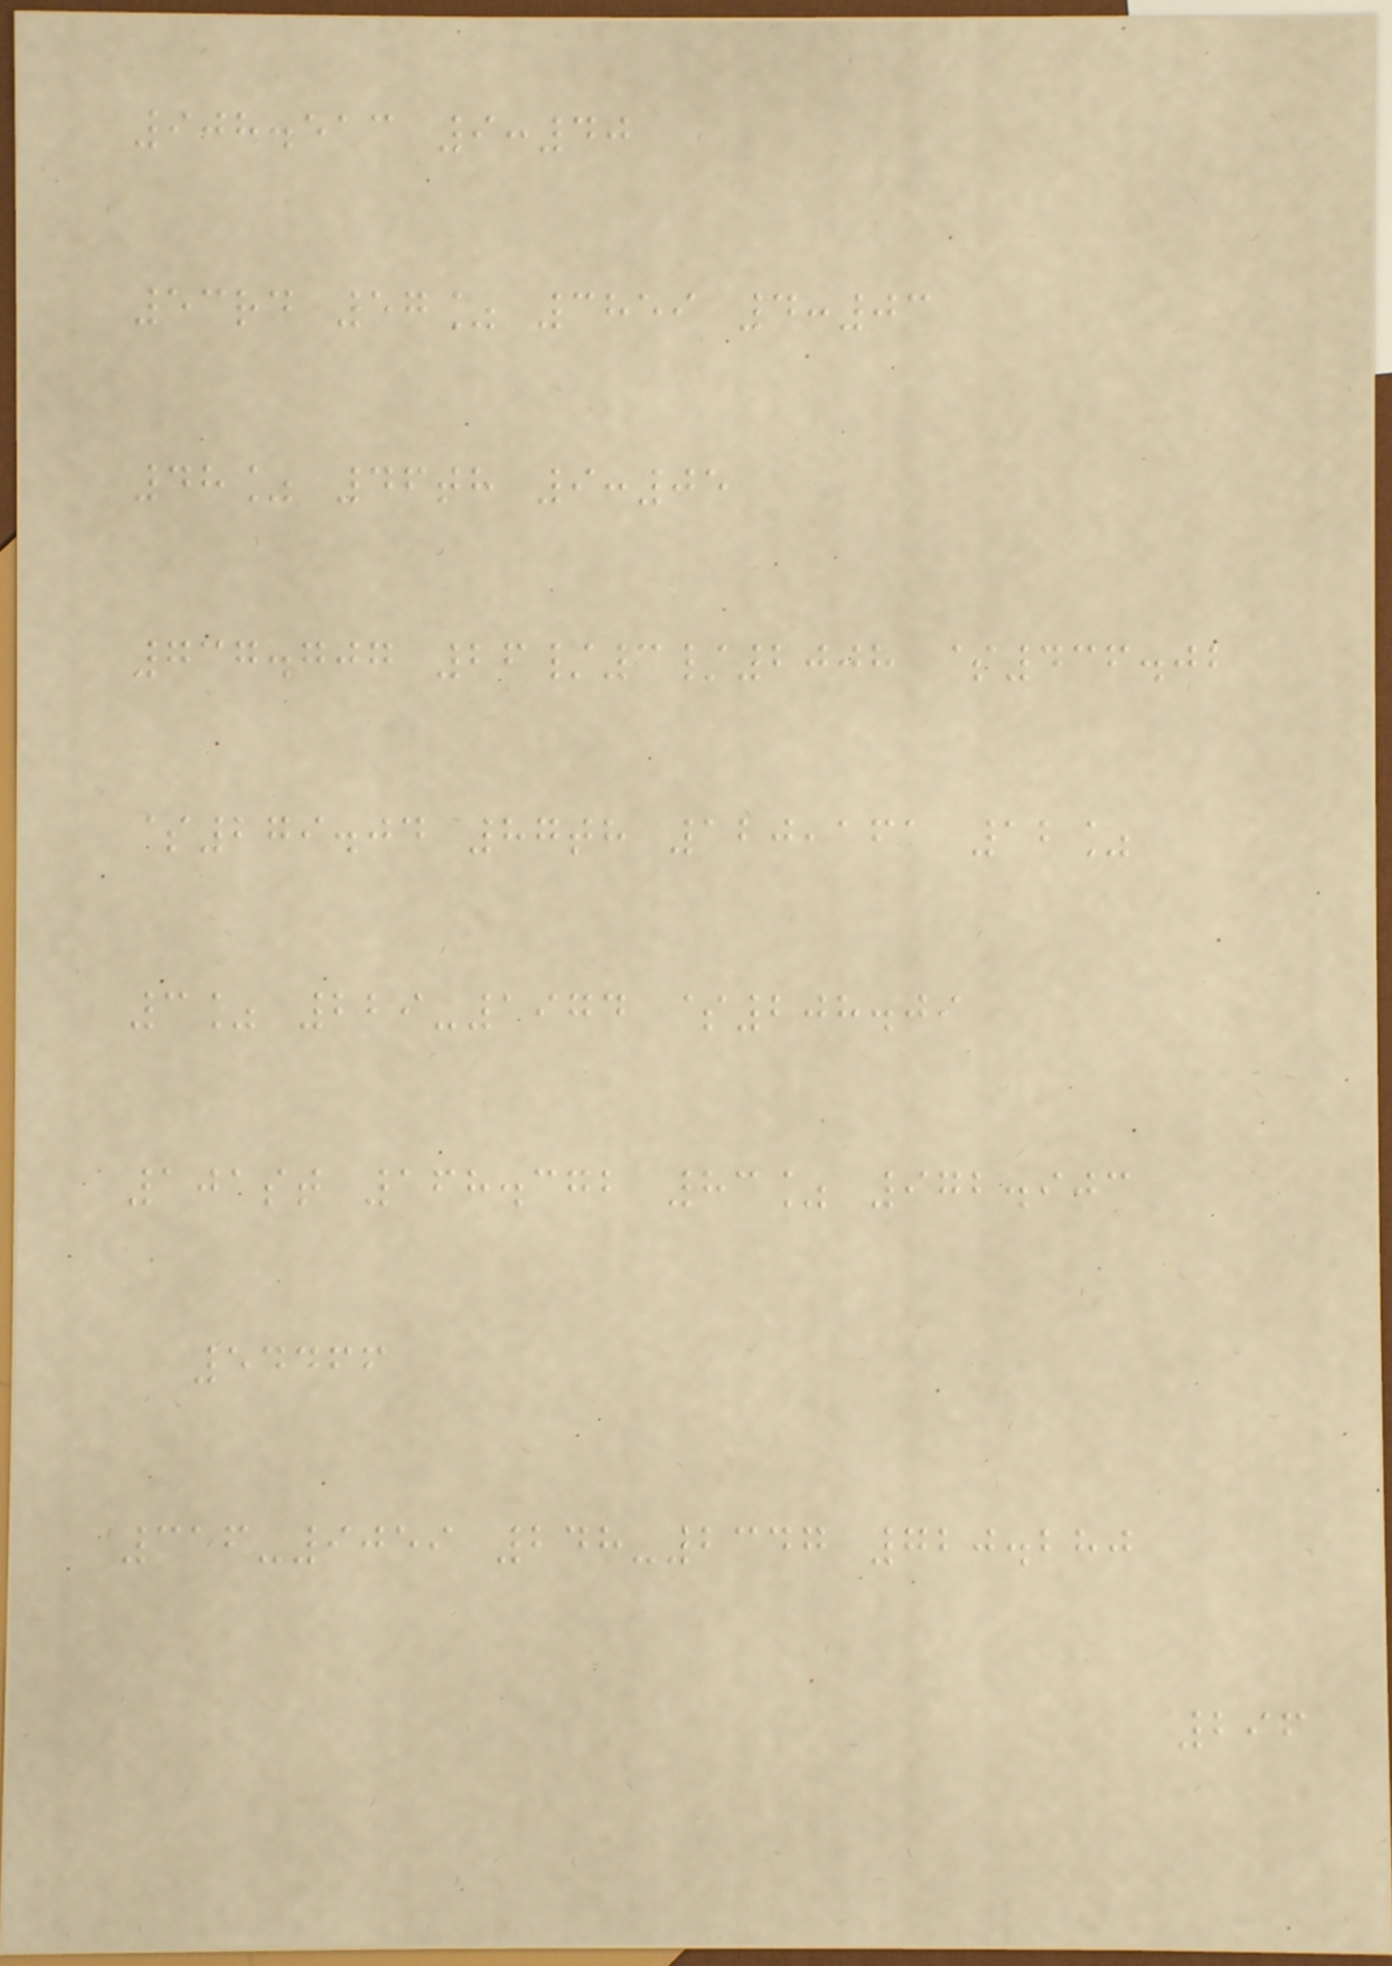908.513 9:40
53rd 57% 3859 4:03
48% 46th 9:05
737.707 26/3/2008 $436.02
$279.04 87th 120,161 12%
3% 229-1974 $208.09
101st 168.372 83% 972.903
54466
316-9059 248-2347 720.280
296
